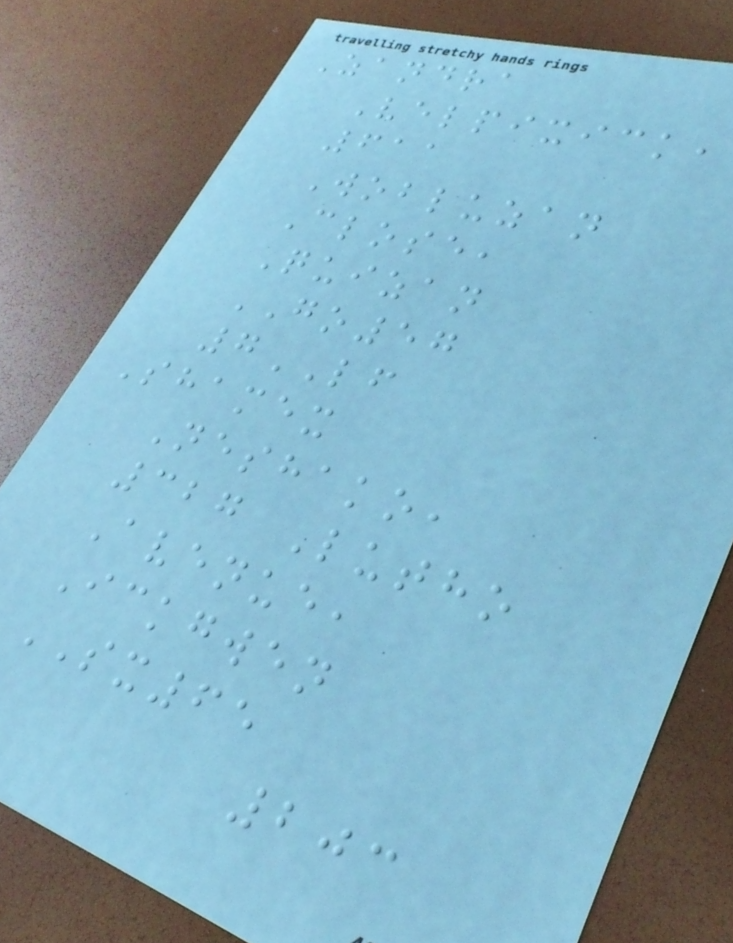Zandra
Velpixick,
611
Wobluzan
Close,
Quizan
GO57
7LF
Shamex
Neshako,
327 Lutho
Avenue,
Ickgwen
SX65
203
